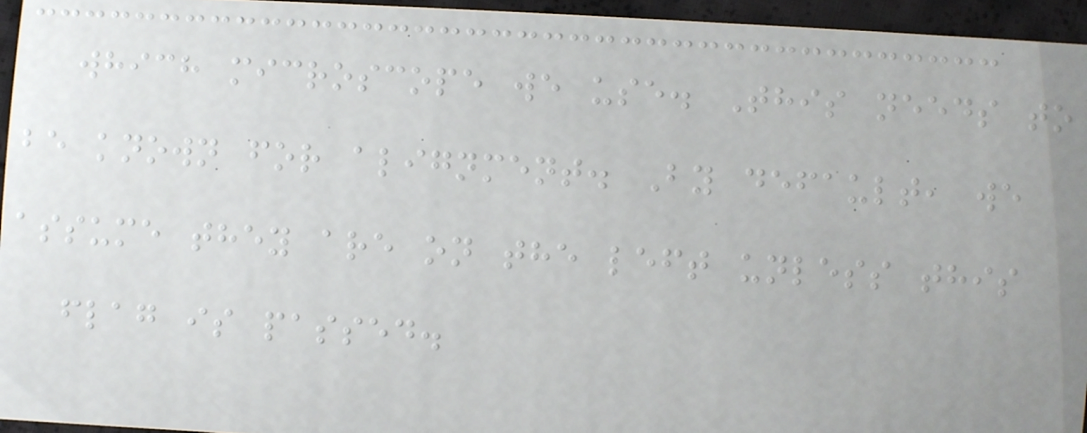which microscope we use. This needs to
be known for alignment. By default, we
assume they are on the left unless this
flag is passed.
